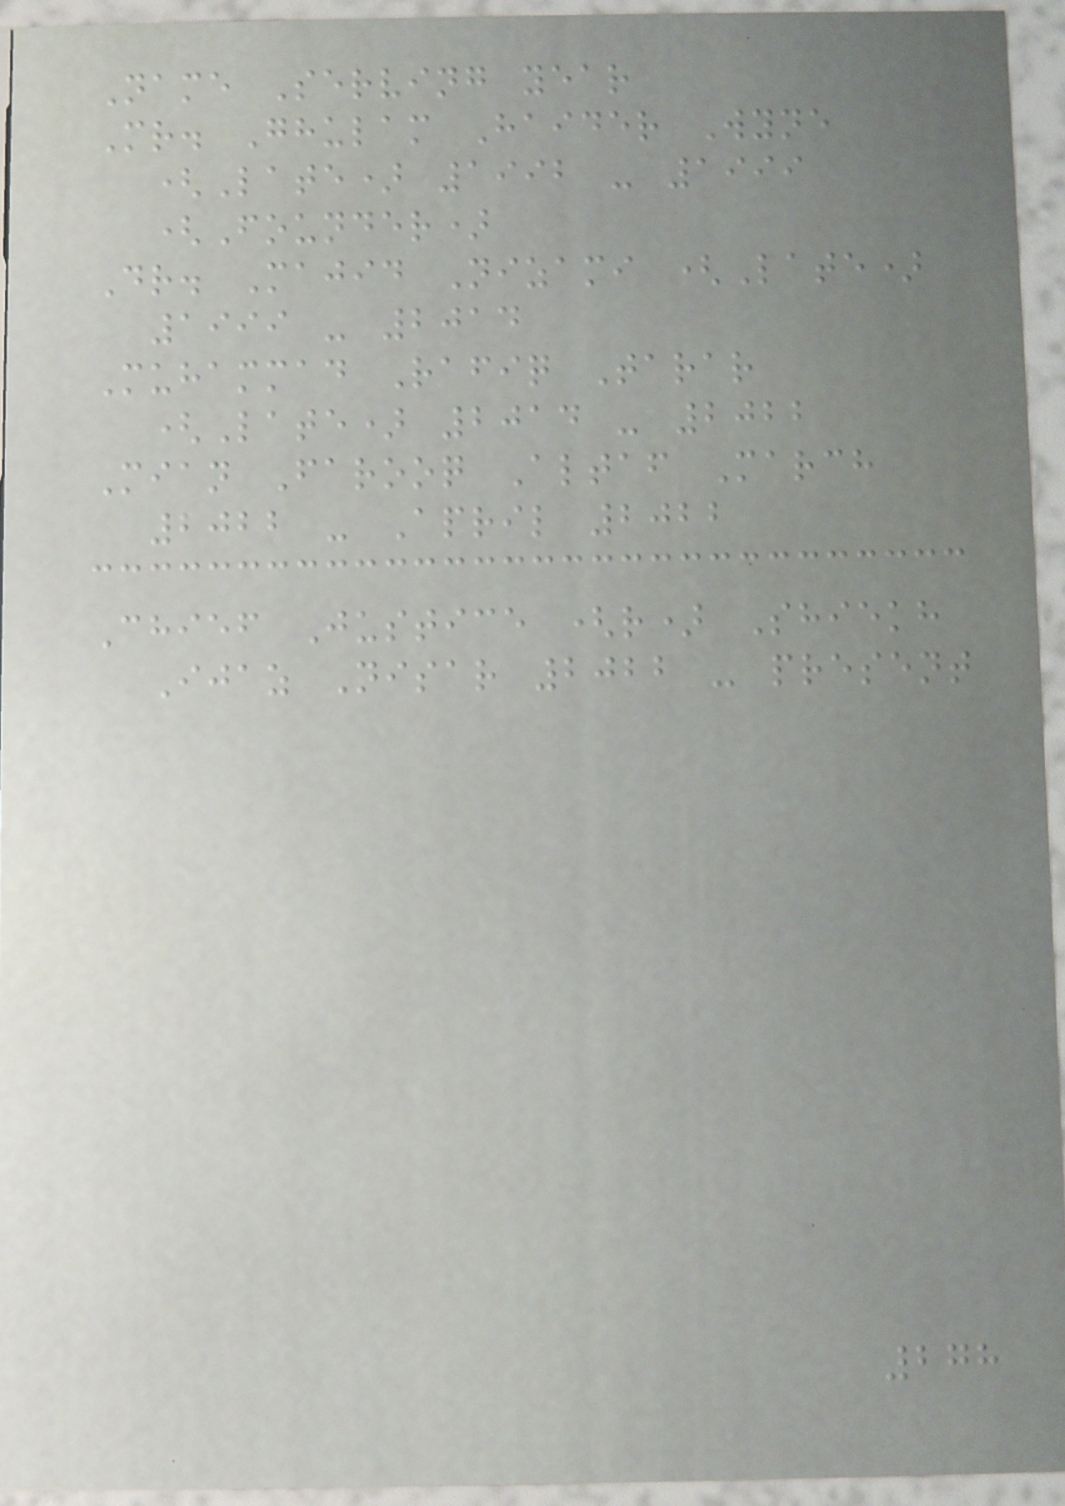Name Serving year
Mr. Ghulam Haider Wyne
(Late) 1992 - 1999
(Founder)
Dr. Majid Nizami (Late)
1999 - 2014
Muhammad Rafiq Tarar
(Late) 2014 - 2022
Mian Farooq Altaf March
2022 - April 2022
Chief Justice (r) Shiekh
Ijaz Nisar 2022 - present
278
